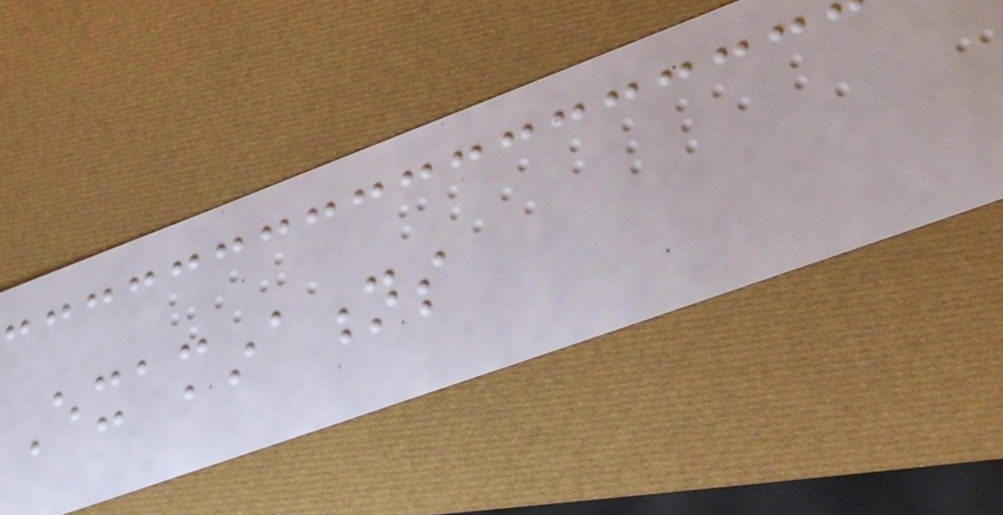Examinations
